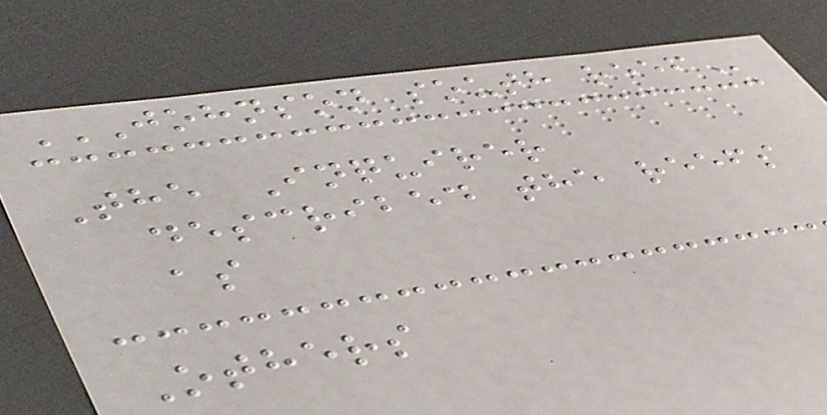JOHNSON SOUTH REEF
The Inquirer
described the reefs
as
Others
